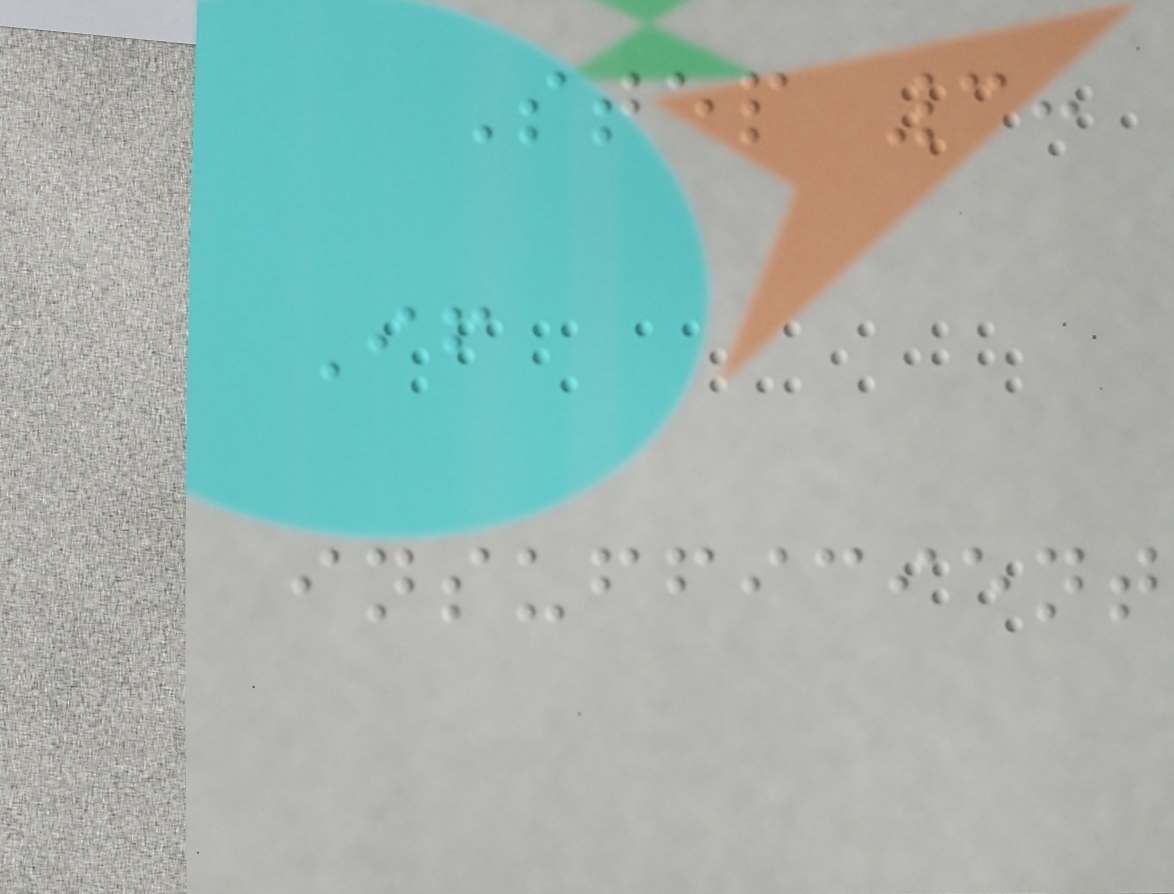Step 3:
If
insufficient
